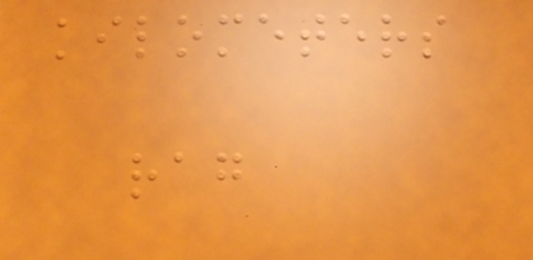kilometers
rag
